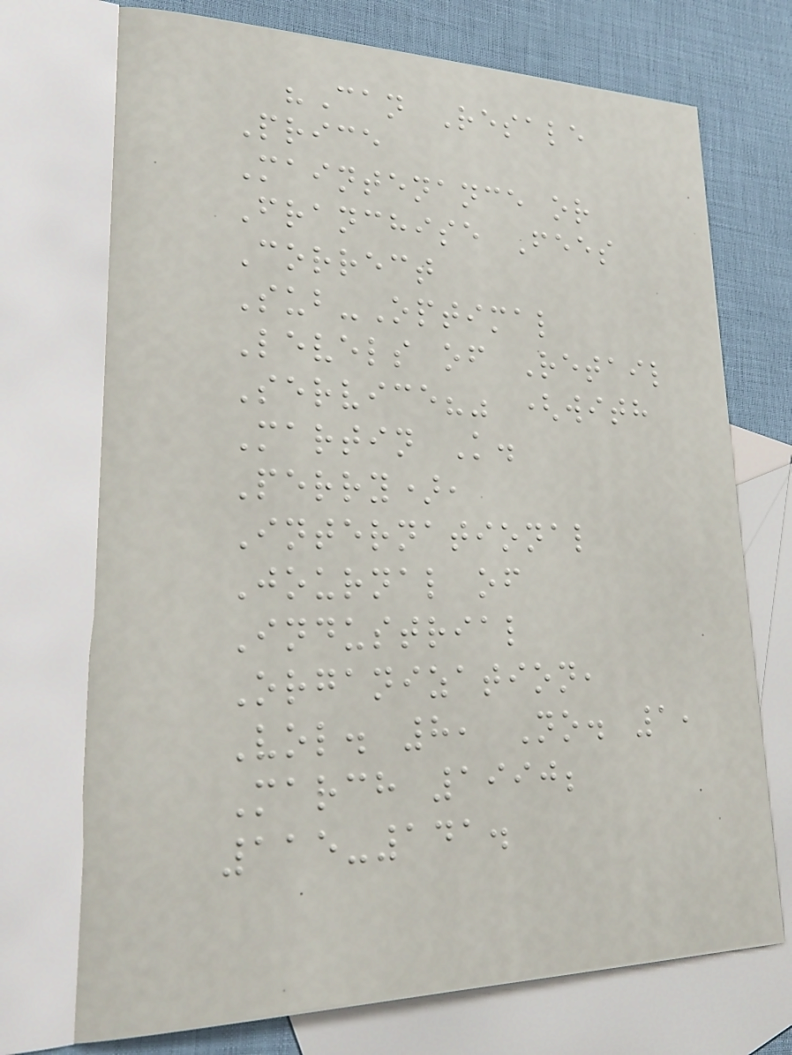"Can Resale
Price
Maintenance or
Franchise Fees
Correct
Sub-Optimal
Levels of Retail
Service?" (with
Martin K.
Perry),
International
Journal of
Industrial
Organization,
Vol. 8, No. 1,
March 1990;
115-141.
